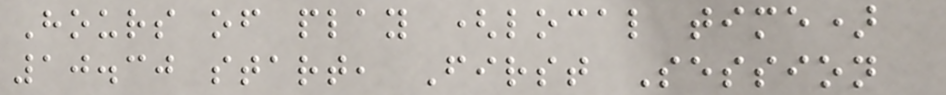Hours of play (local time)
10.30 start, First Session
